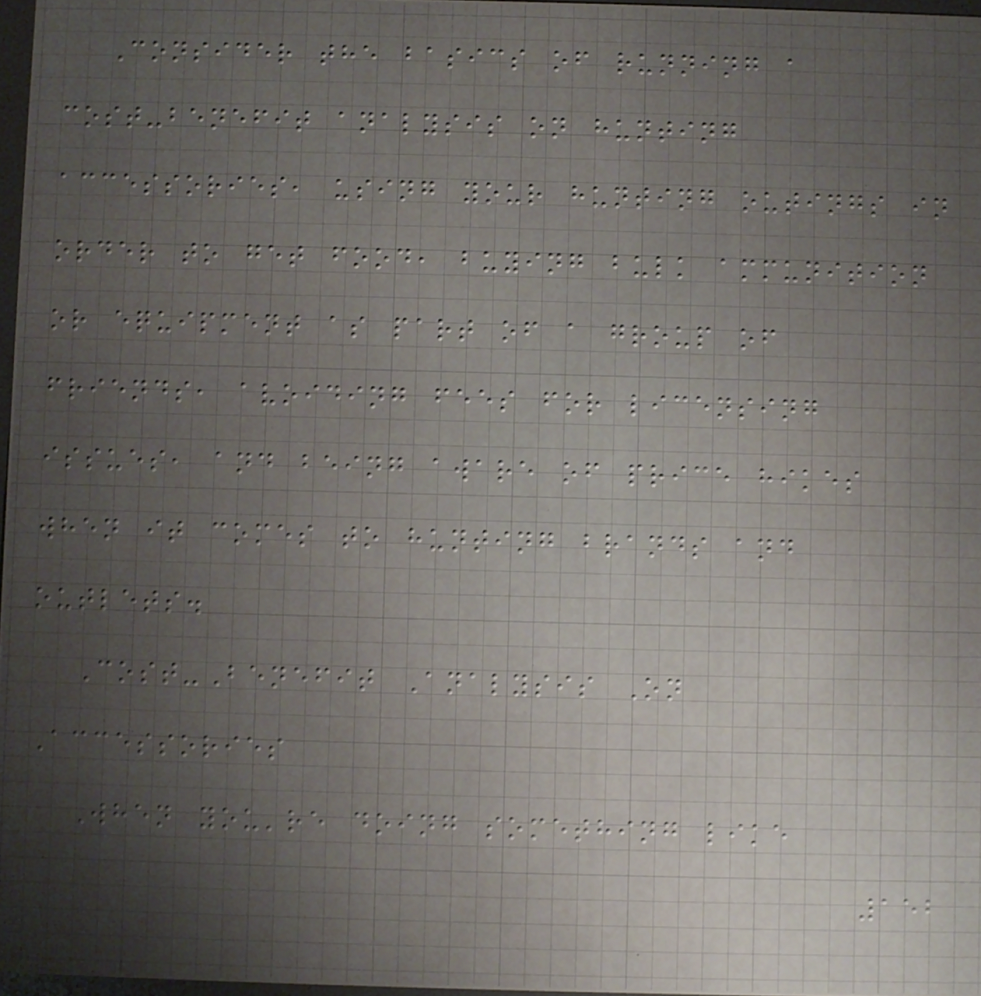Consider the basics of running a
cost-benefit analysis on hunting
accessories, using your hunting outings in
order to get food, buying bulk ammunition
or equipment as part of a group of
friends, avoiding fees for licensing
issues, and being aware of price hikes
when it comes to hunting brands and
outlets.
Cost-Benefit Analysis On
Accessories
When you're doing something like
152
